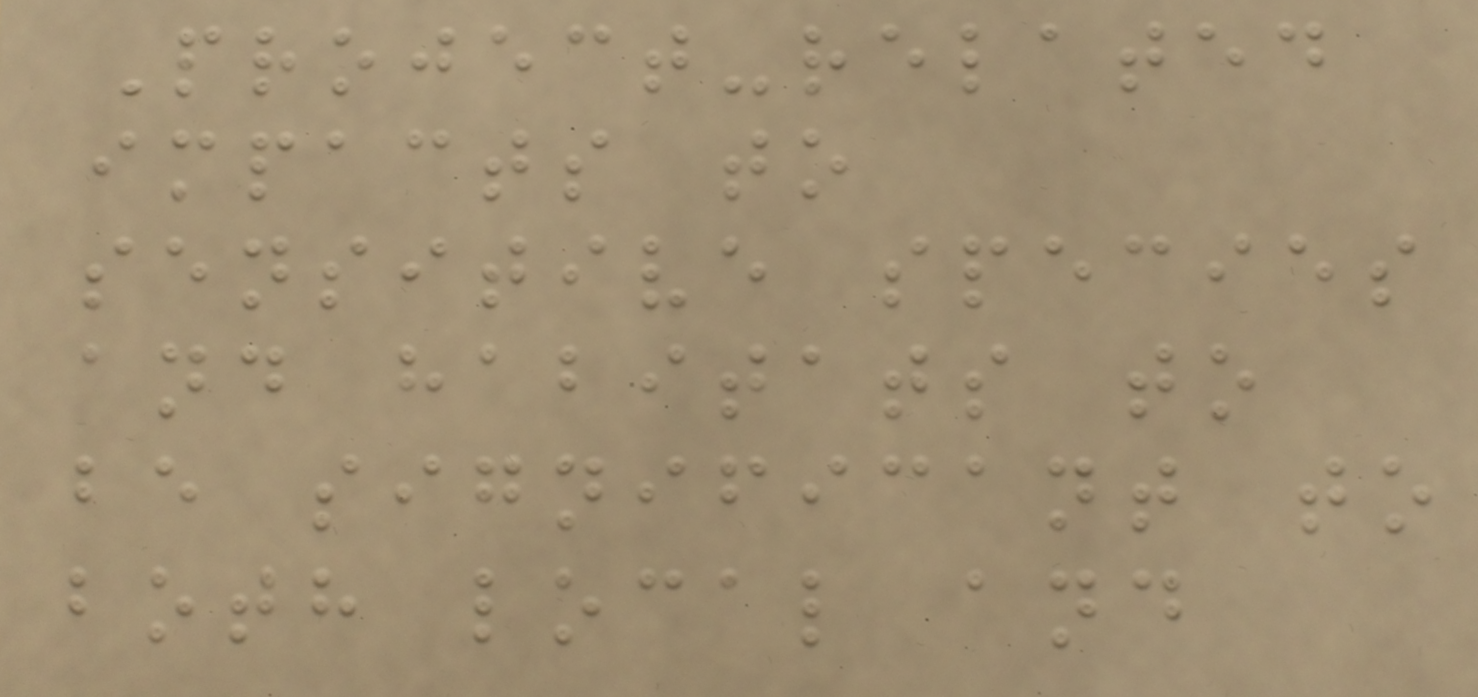Project-related
impacts to
sensitive species
and habitats to
be significant to
both local and
